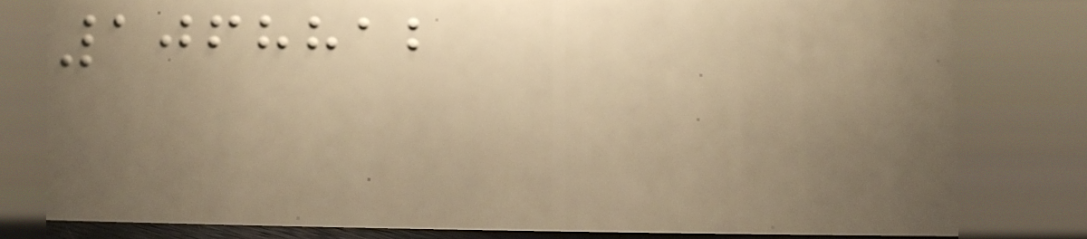1068812
